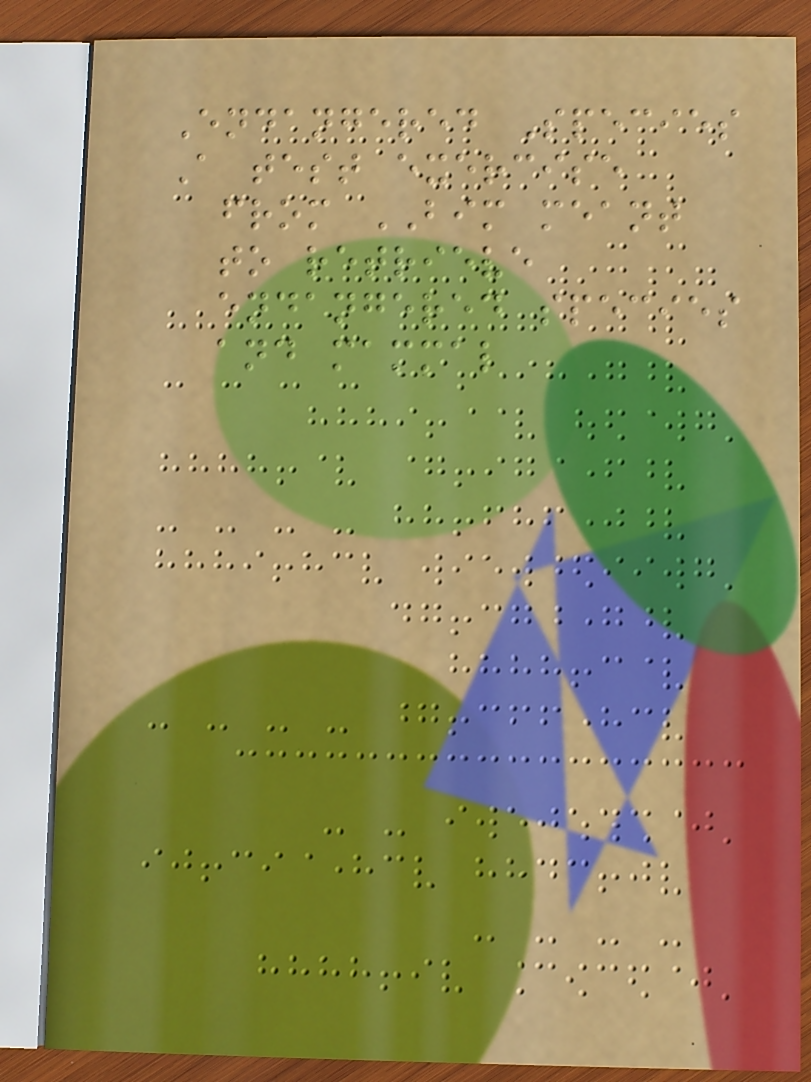Endangered Species
A test exercise
from BIM meant
to retrieve
endangered species
and mammal
